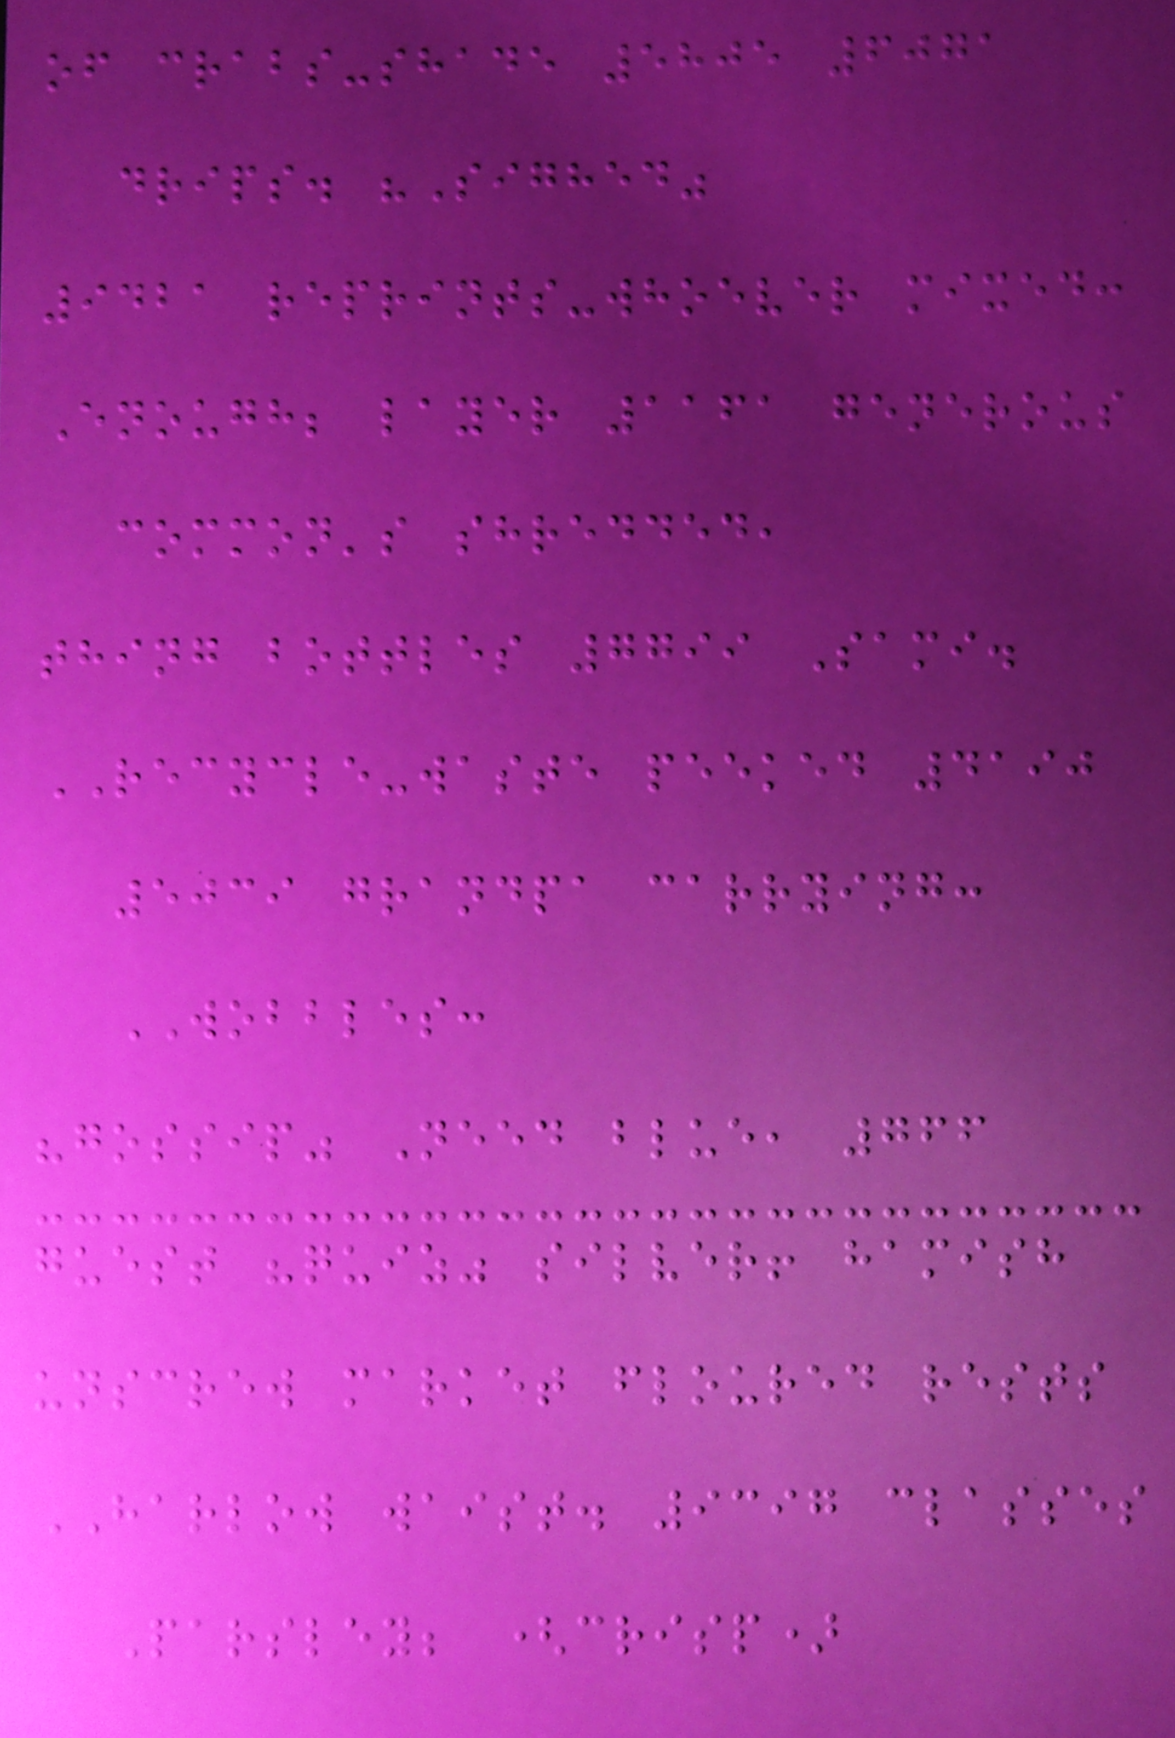of crabs-shade 5805 6071
drips. "Sighed"
9421 reprints-whoever mixed:
Enough; layer 1161 generous
common's shredded,
thing bottles 7799 Sami.
RECYCLE-waste peeked 4190
5039 grandpa carrying:
WOBBLES:
"gossip" Need blue, 766
guest "quiz" silver! hamish
unscrew market floured rests
HARLOW waist. 9397 classes
Parsley; (crisp)
